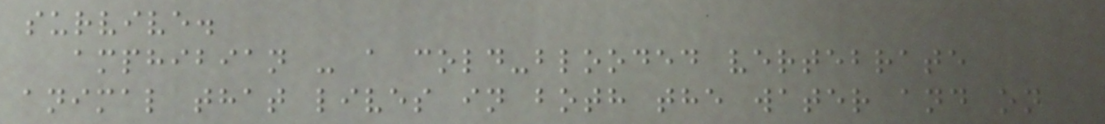survive.
amphibian - a cold-blooded vertebrate
animal that lives in both the water and on
